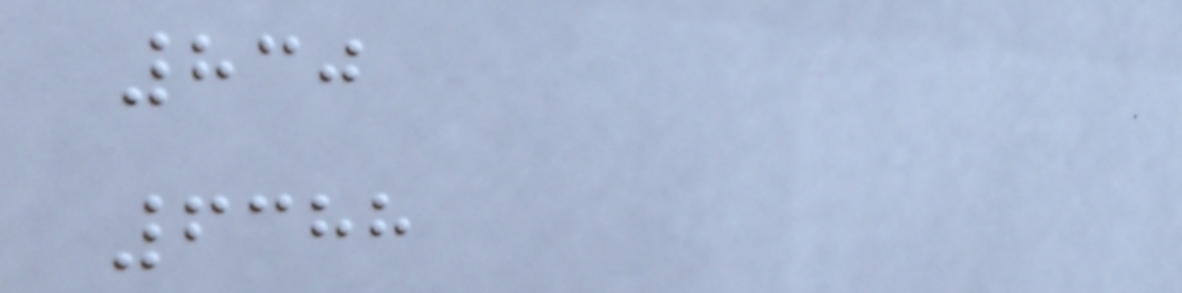830
6388
